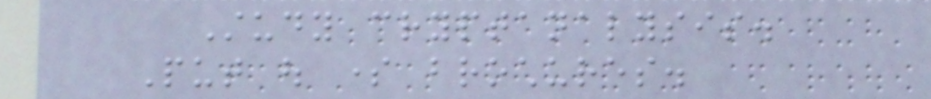Study cryptanalysis.
Put out some brochures.
